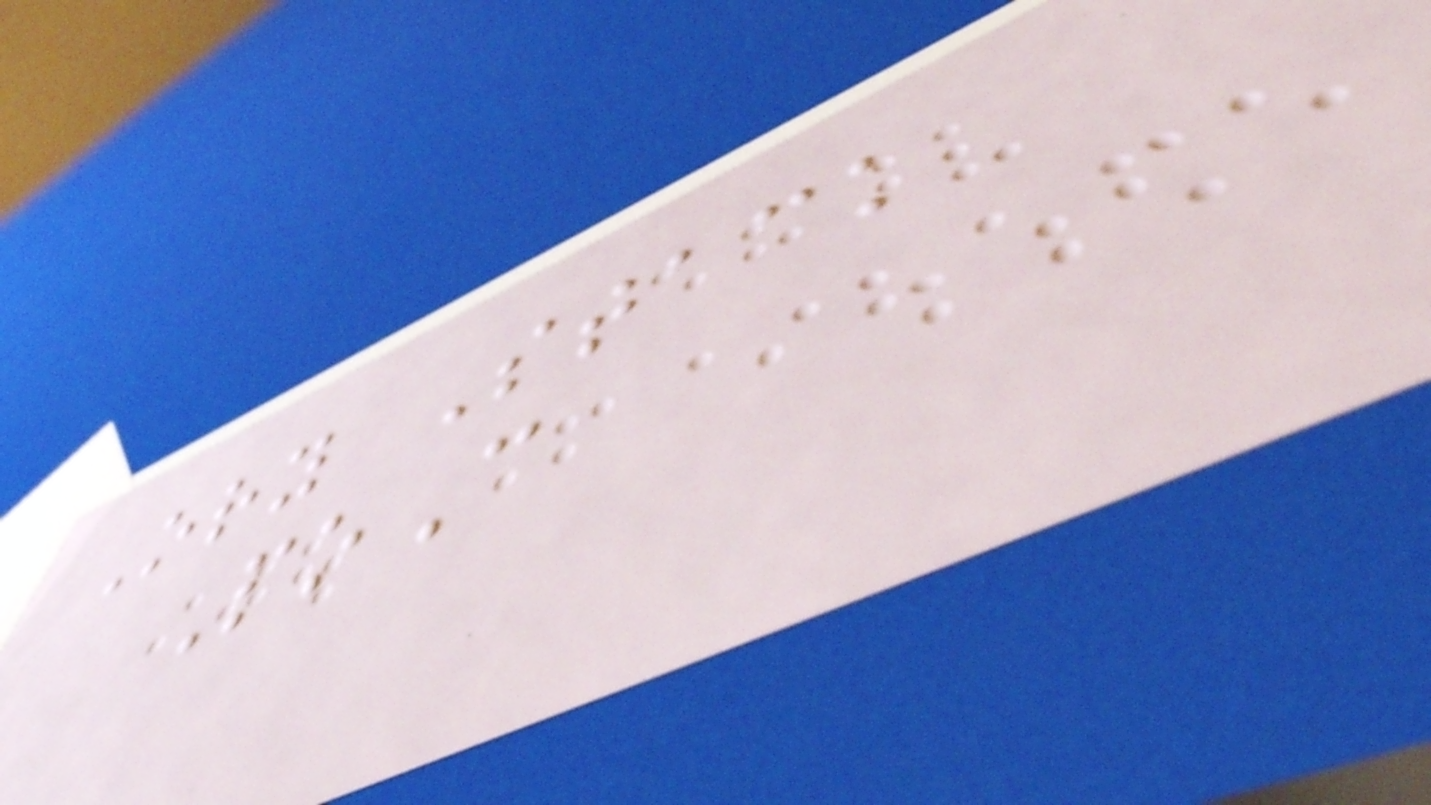Ory Stack
PoC
